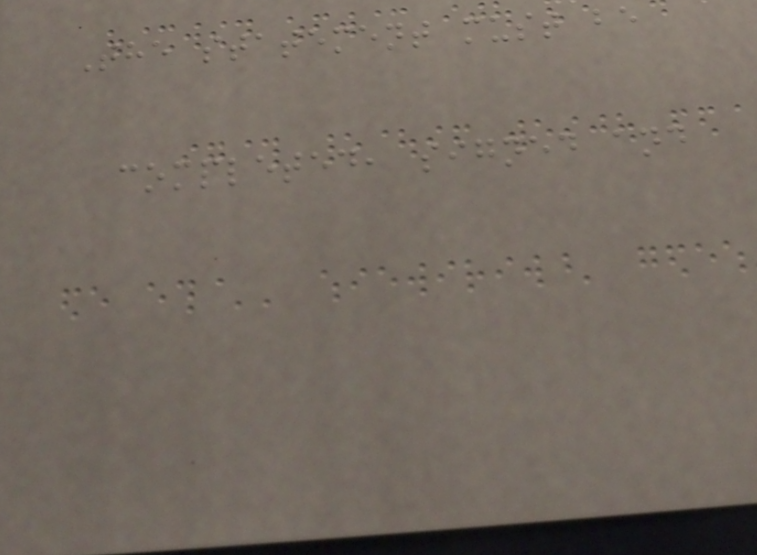The statement must be
completed, signed and
